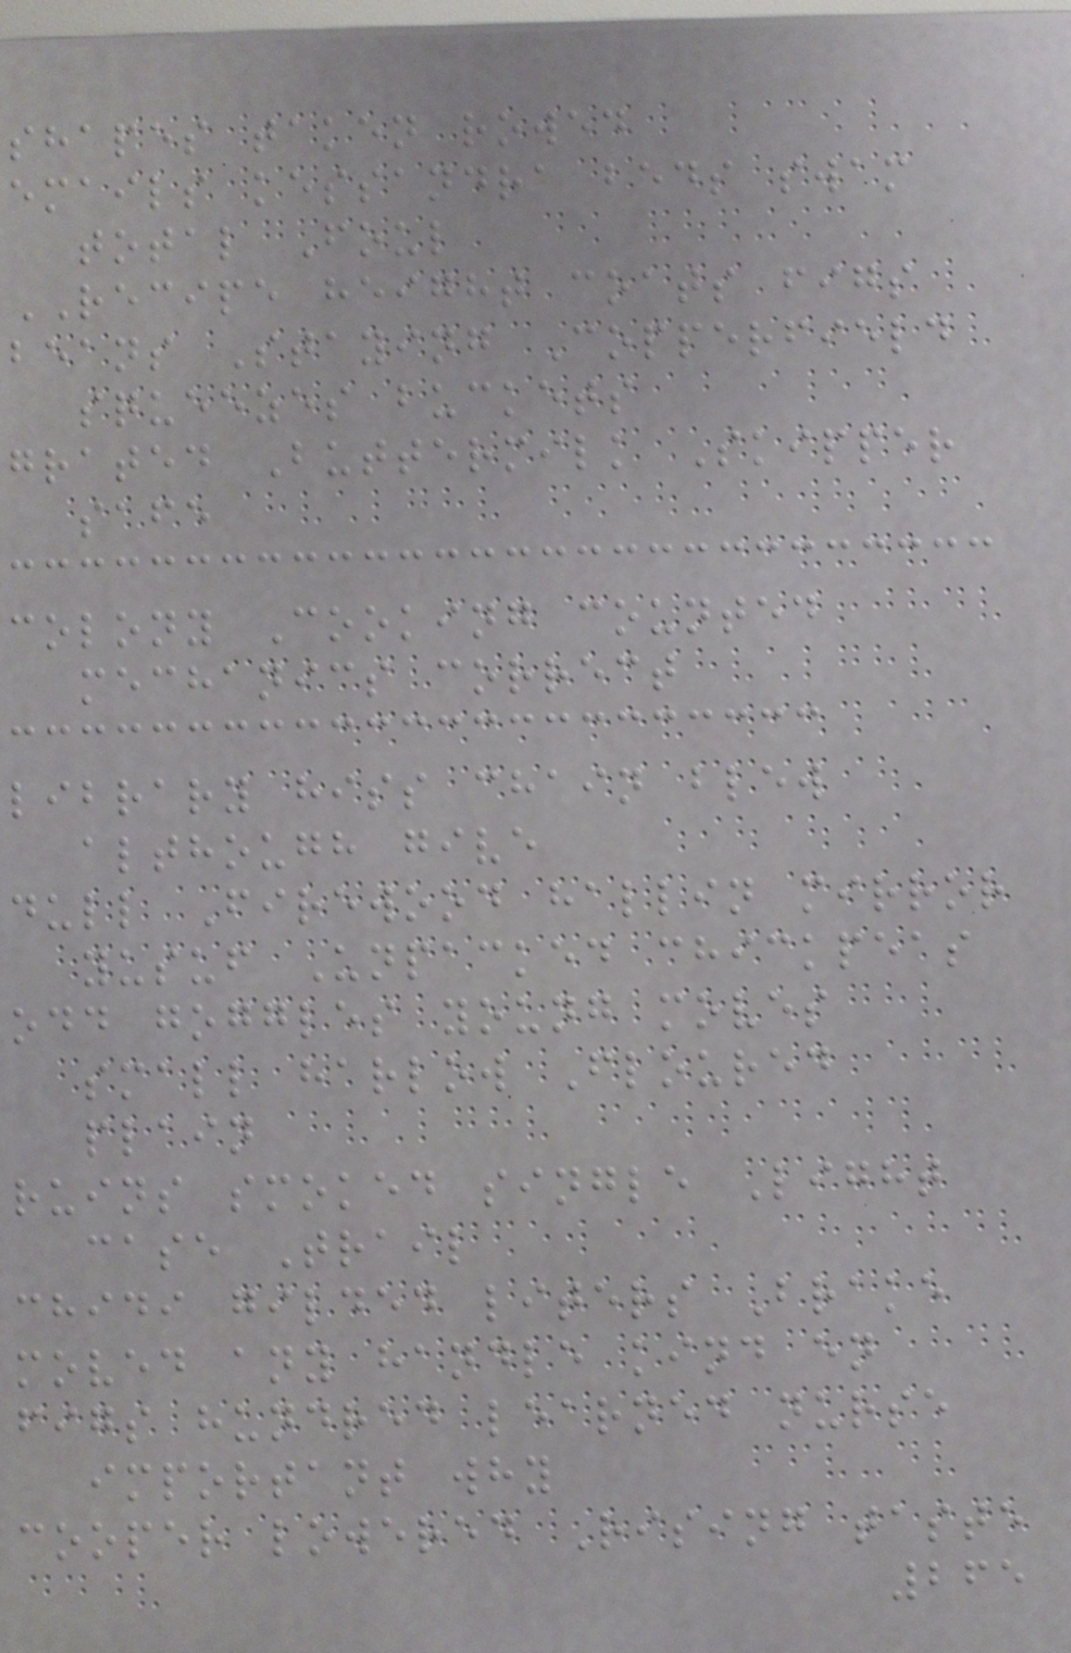shapes taken rowed
emails kessandra beds swam
total Foul
RECIPE height coats figs
beans Staying Copperfield
squeezes buckets
grated Buttermilk Skipper
safe
colony Cooking counted
mechanics correct
library hiss chain blew
although give
dull Firewood hallin mirror
yusuf Unpacked chickpeas
odd goggles young moves
small harlow Floured
plain
ruins smoked single Light
case Trail
chidi gilded liters Brake
moved any handle kind en
figs hundred learned nurse
important why
cooper lowered Rising taste
265
